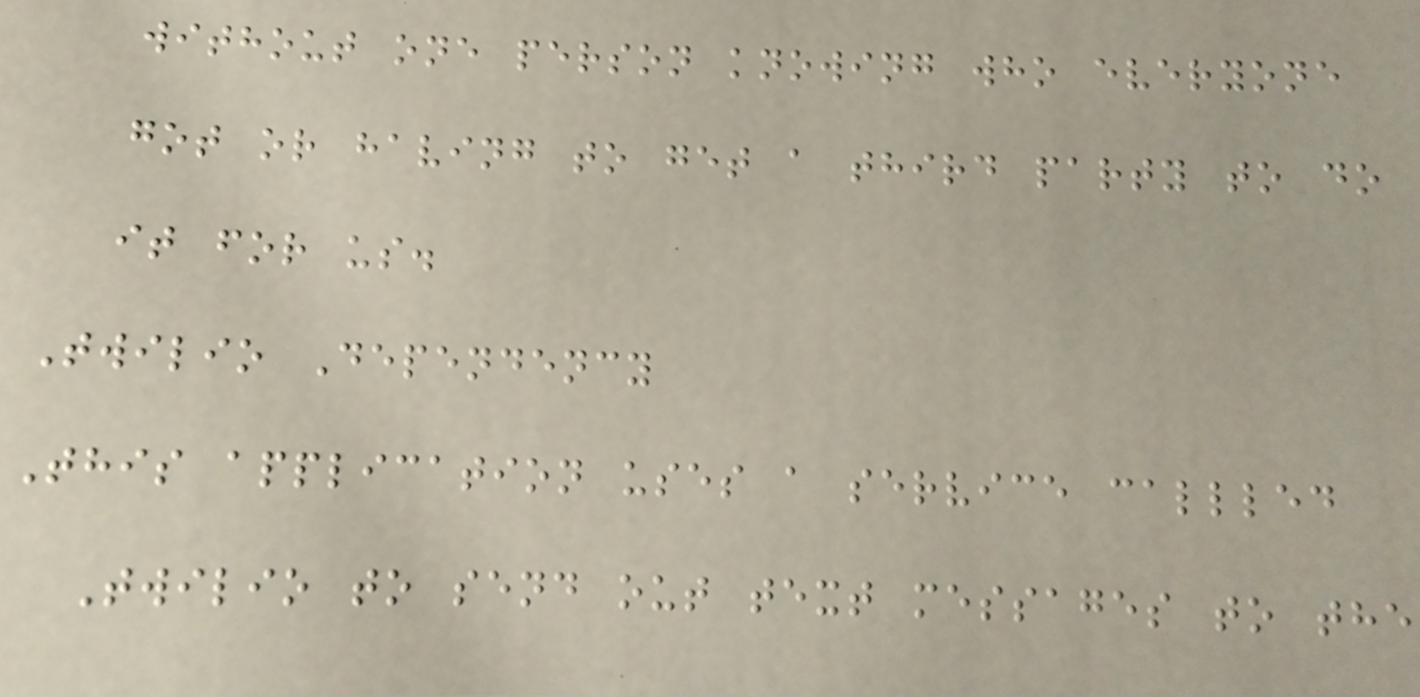without one person knowing who everyone
got or having to get a third party to do
it for us.
Twilio Dependency
This application uses a service callled
Twilio to send out text messages to the
